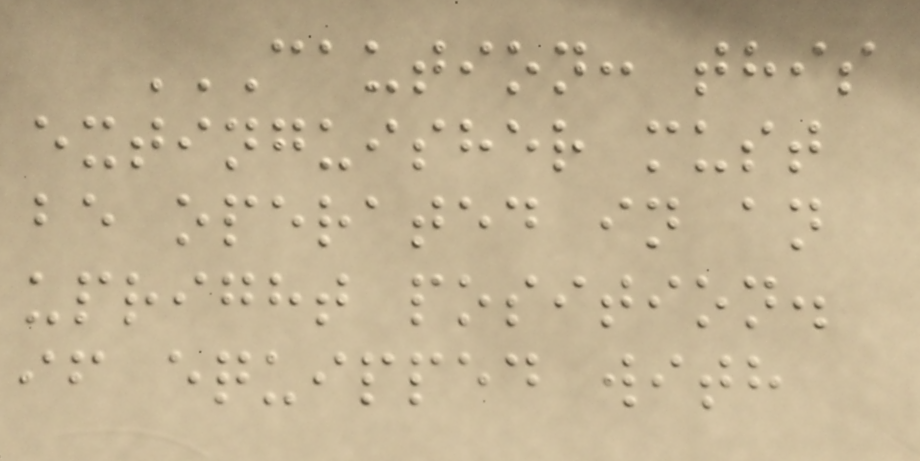CAUTION: THIS
EXTINGUISHER MUST
BE OPERATED IN AN
UPRIGHT POSITION.
IF EQUIPPED WITH
